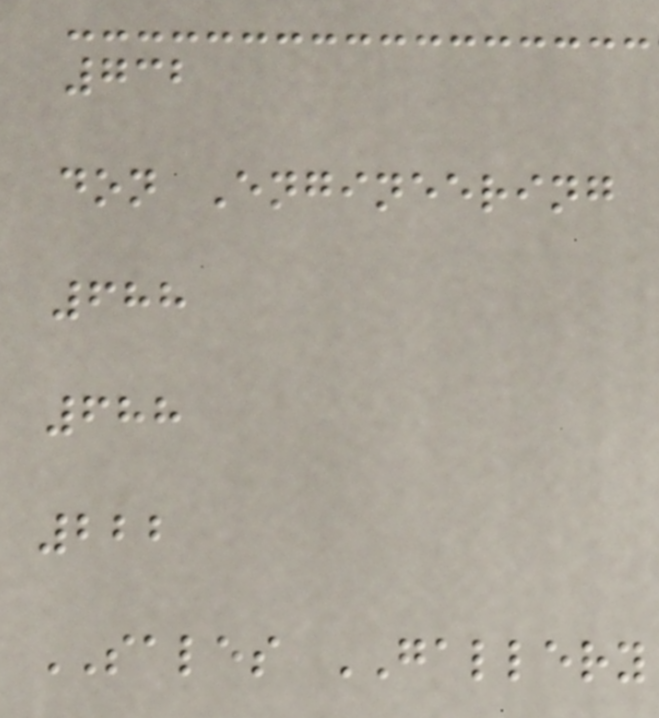732
don Engineering
688
688
222
SALES GALLERY
